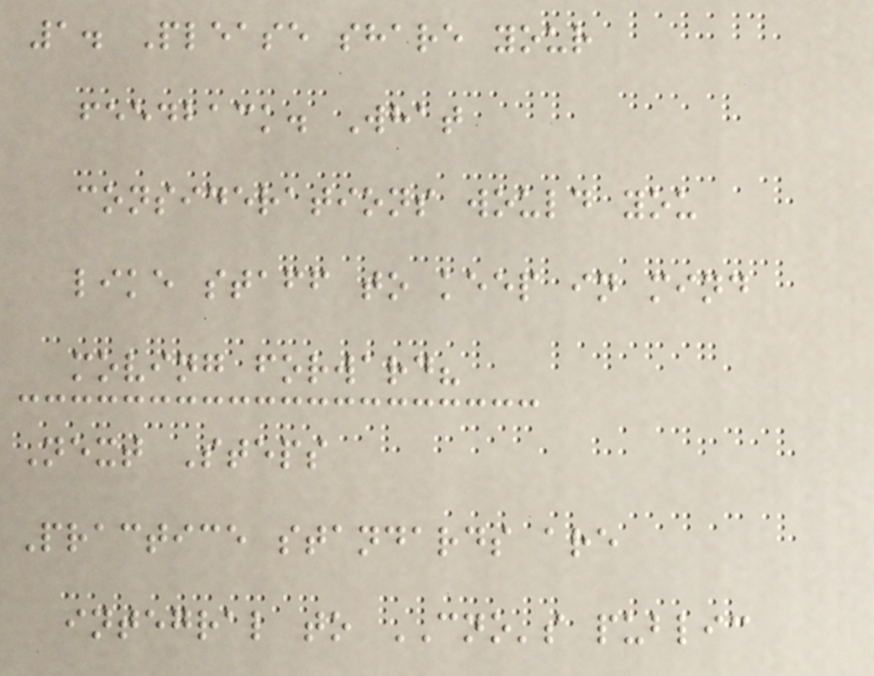1. Please share your
feedback. What
considerations would you
like staff to keep in mind
moving forward?
Next Steps
Practice standards are
integral to CNO's public
